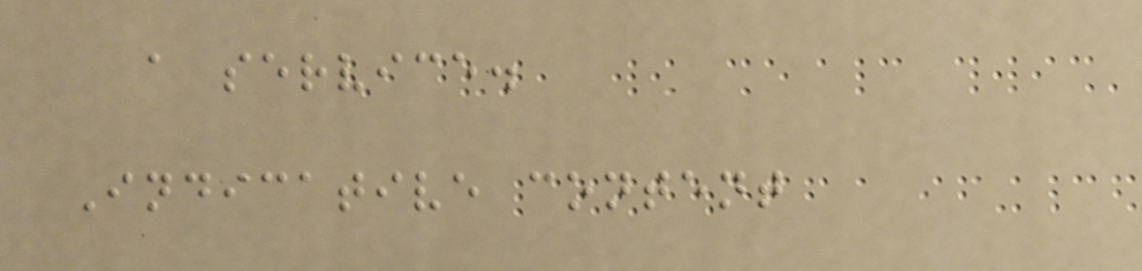a service.
Indicative content
